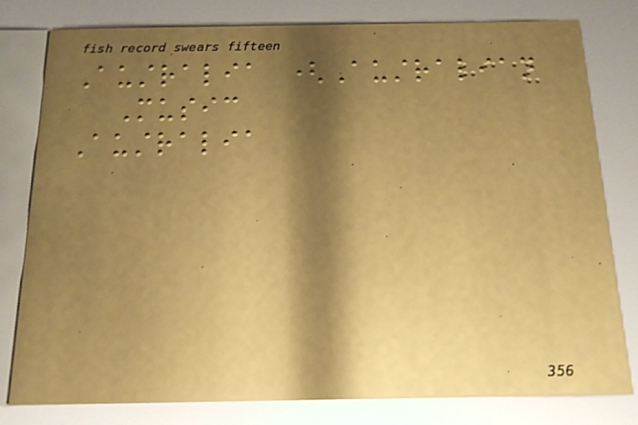Australia (Australian
Music
Australia
